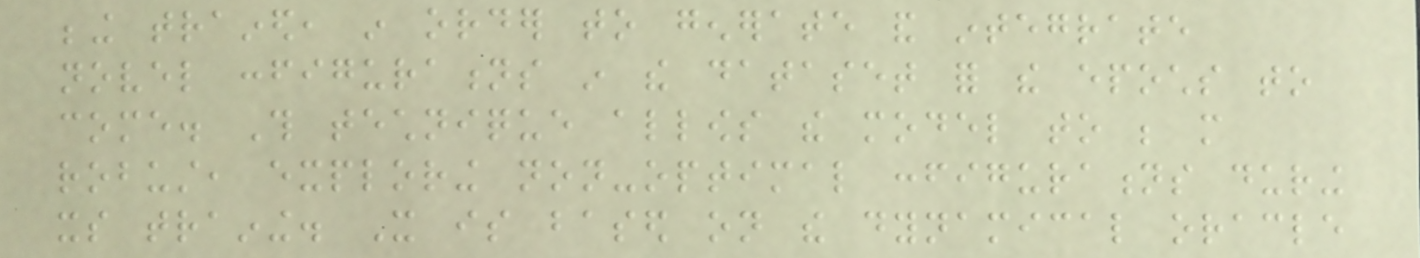being trained, in order to generate and integrate
novel configurations in the dataset for the epochs to
come. This technique allows the model to be more
robust, exploring non-optimal configurations during
its training. It is based on the dynamical oracle
